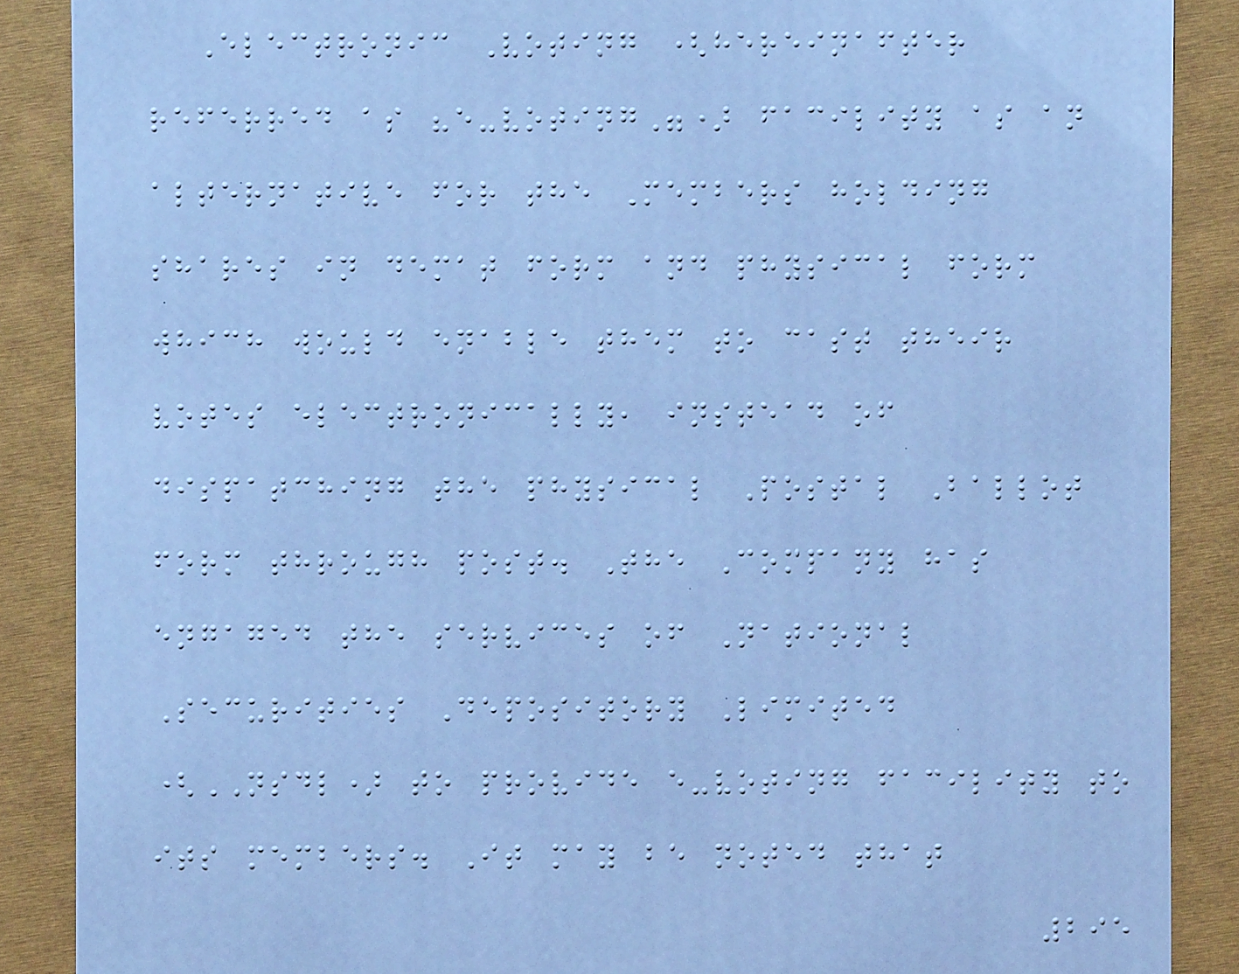Electronic Voting (hereinafter
referred as "e-voting") facility as an
alternative for the Members holding
shares in demat form and physical form
which would enable them to cast their
votes electronically, instead of
dispatching the physical Postal Ballot
form through post. The Company has
engaged the services of National
Securities Depository Limited
(NSDL) to provide e-voting facility to
its members. It may be noted that
295
